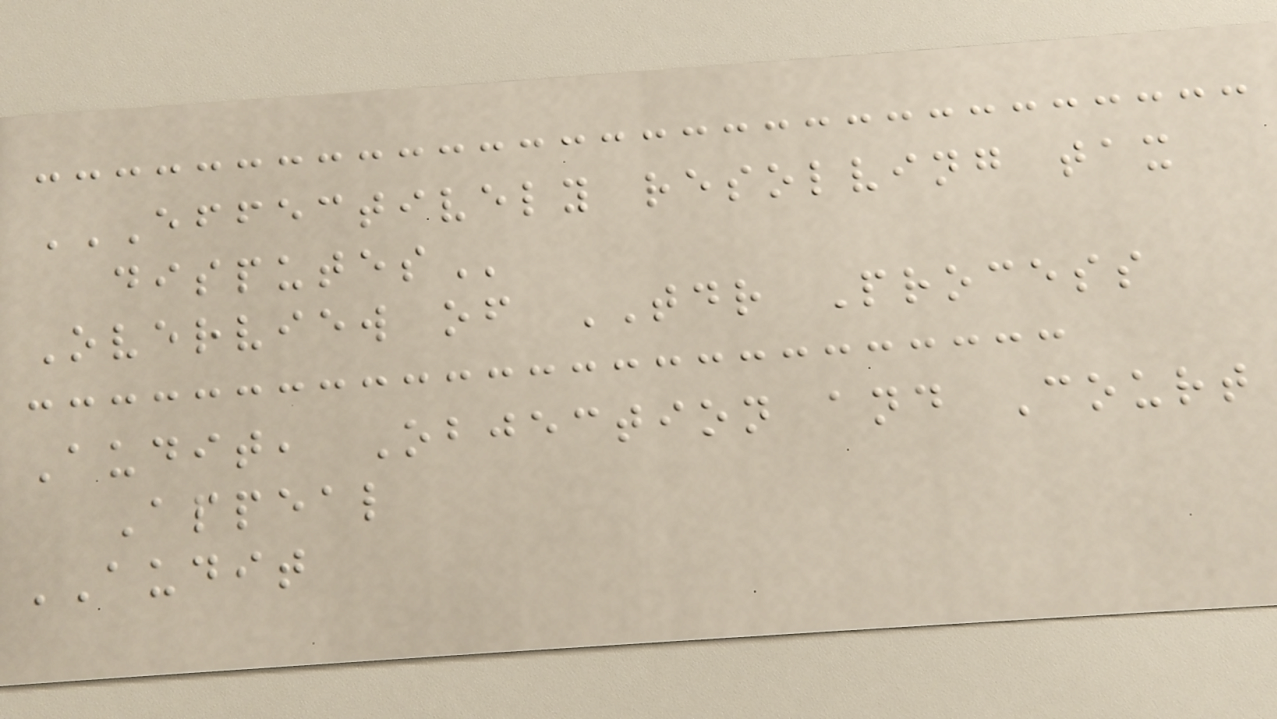EFFECTIVELY RESOLVING TAX
DISPUTES
Overview of TDR Process
Audit, Objection and Court
Appeal
AUDIT
